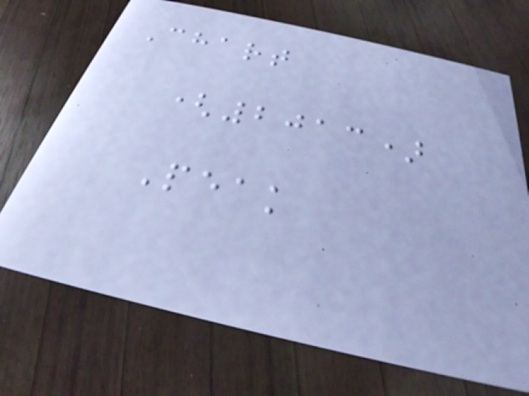Chart
(2013)
Peak
